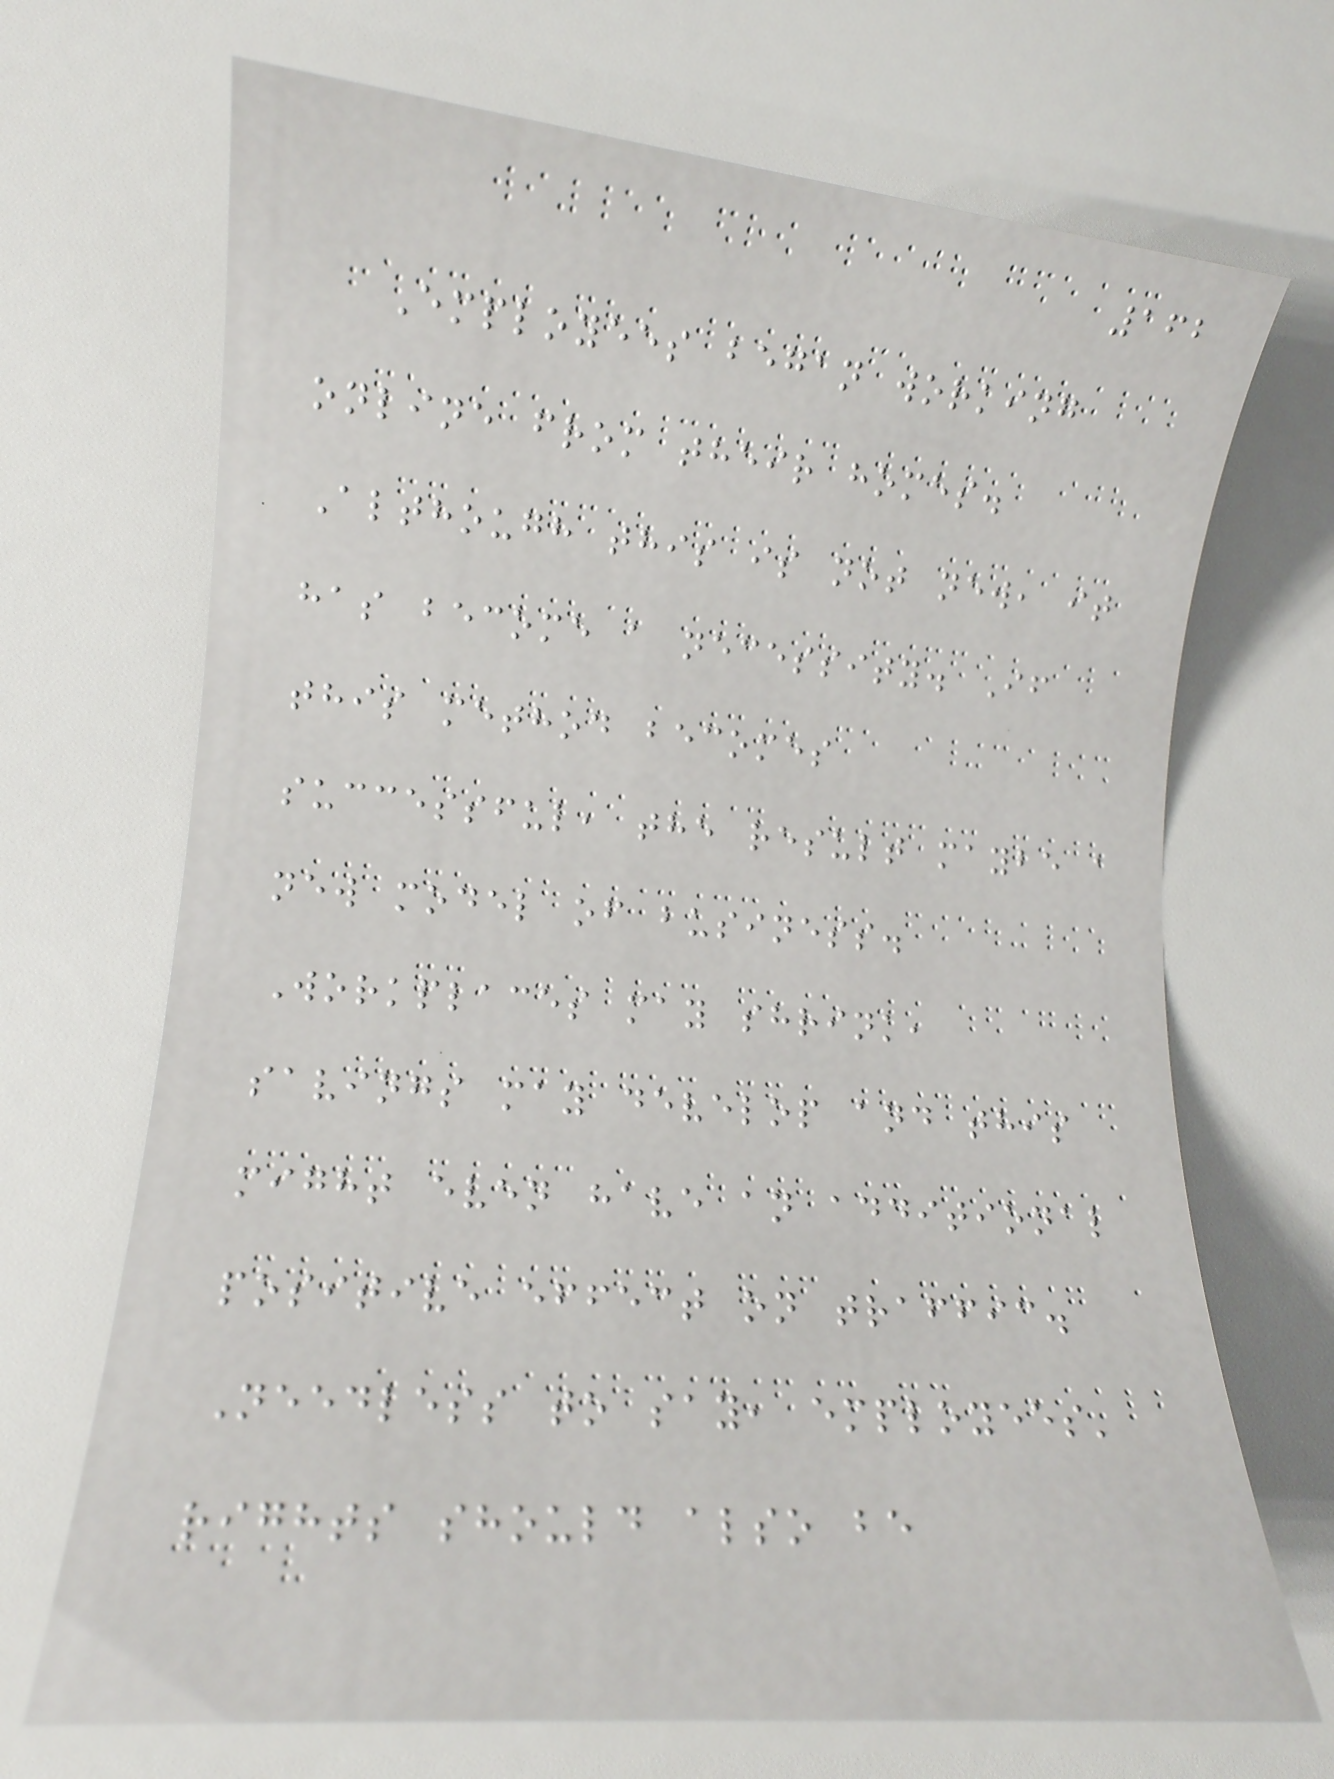162
Employees began working
online from their homes.
Although this is not new, it
has become a necessity. If
this method becomes
successful, the result maybe a
new model of business.
Workplaces may shrink,
savings may develop and this
might even have an additional
positive effect on traffic.
Needless to say, employees'
rights should also be
